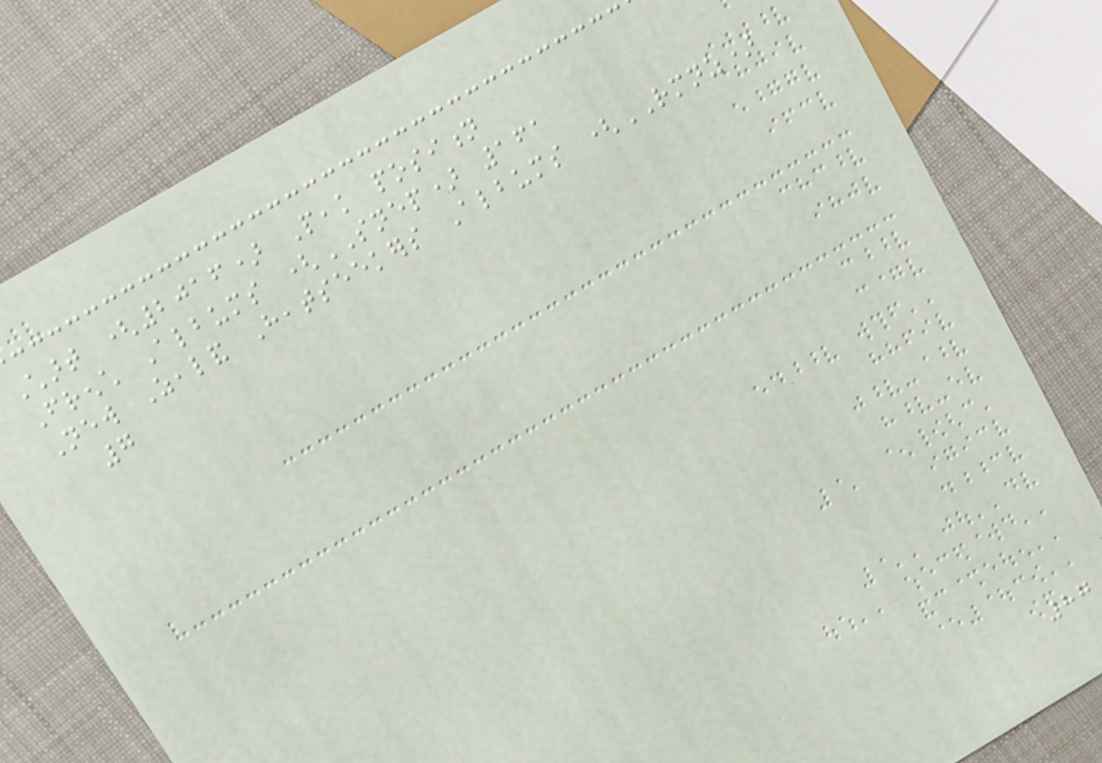Chart (2016) Peak position
French Albums (SNEP) 161
New Zealand Heatseekers Albums (RMNZ)
7
87
